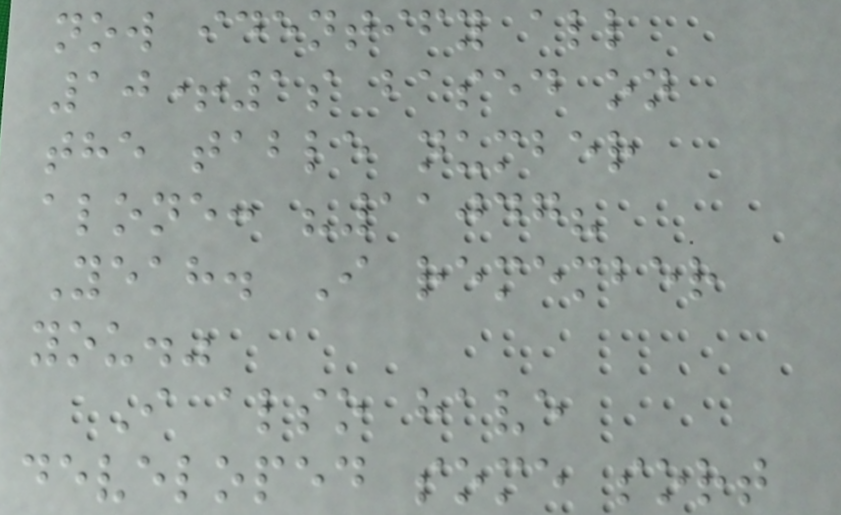now identify all
10+1s based on
the table number
alone: "11047?
Yeah. I remember
you."
I also have
developed some sort
